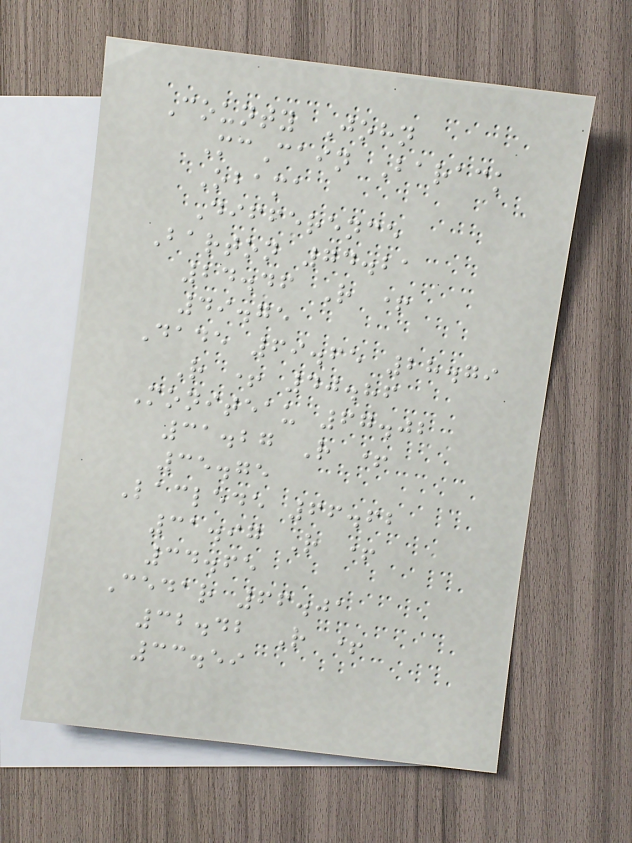County John
McCain Barack
Obama
Difference
Barton 74.21
24.46 R +
49.75
Dade 69.65 28.79
R + 40.86
Moniteau 67.02
31.27 R +
35.75
Laclede 66.62
31.97 R +
34.65
Cedar 66.01
32.42 R +
33.59
